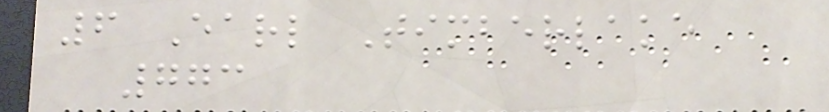6 Earl Timberlake
773
